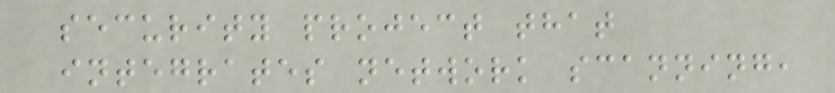security project that
integrates network scanning,
